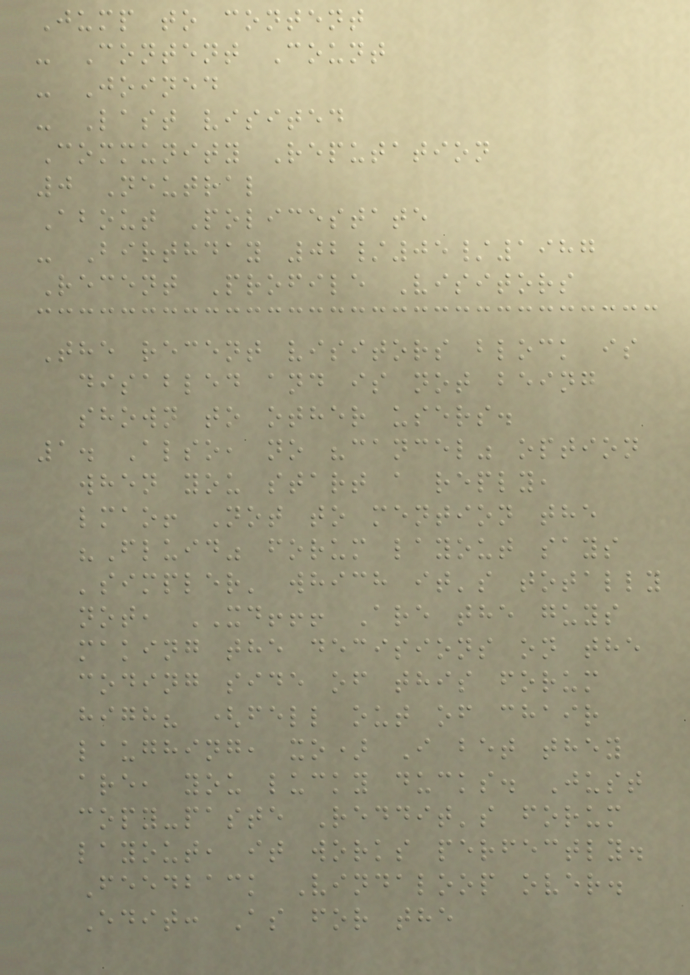Jump to content
- Content Count
- Joined
- Last visited
Community Reputation
0 Neutral
About Policestate
- Birthday 02/05/1987
Recent Profile Visitors
The recent visitors block is
disabled and is not being
shown to other users.
1. Also, no "cancel" option
when you start a reply,
lmao! Not to mention the
"Fluid" forum layout says
'simpler' which it's totally
not, XD!!! Are the guys
making the decisions on the
coding side of this forum
high? (fell out of chair
laughing, xo) I bet they
are, you lucky ducks. Just
copy-paste Reddit's forum
layout, it works perfectly.
Feedback Vindaloop over.
Edit: As for the
